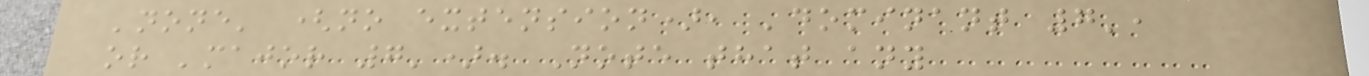'none' (no extension), 'dominant 7',
or 'major 7'). Note that any
